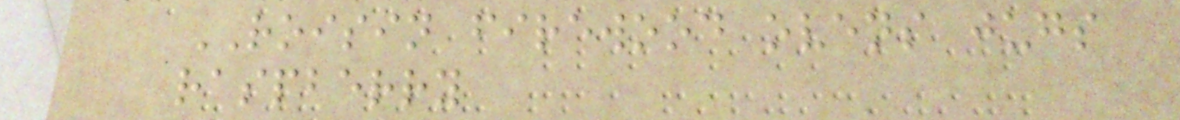ROISIN firewood ovens jugs
raspberry
